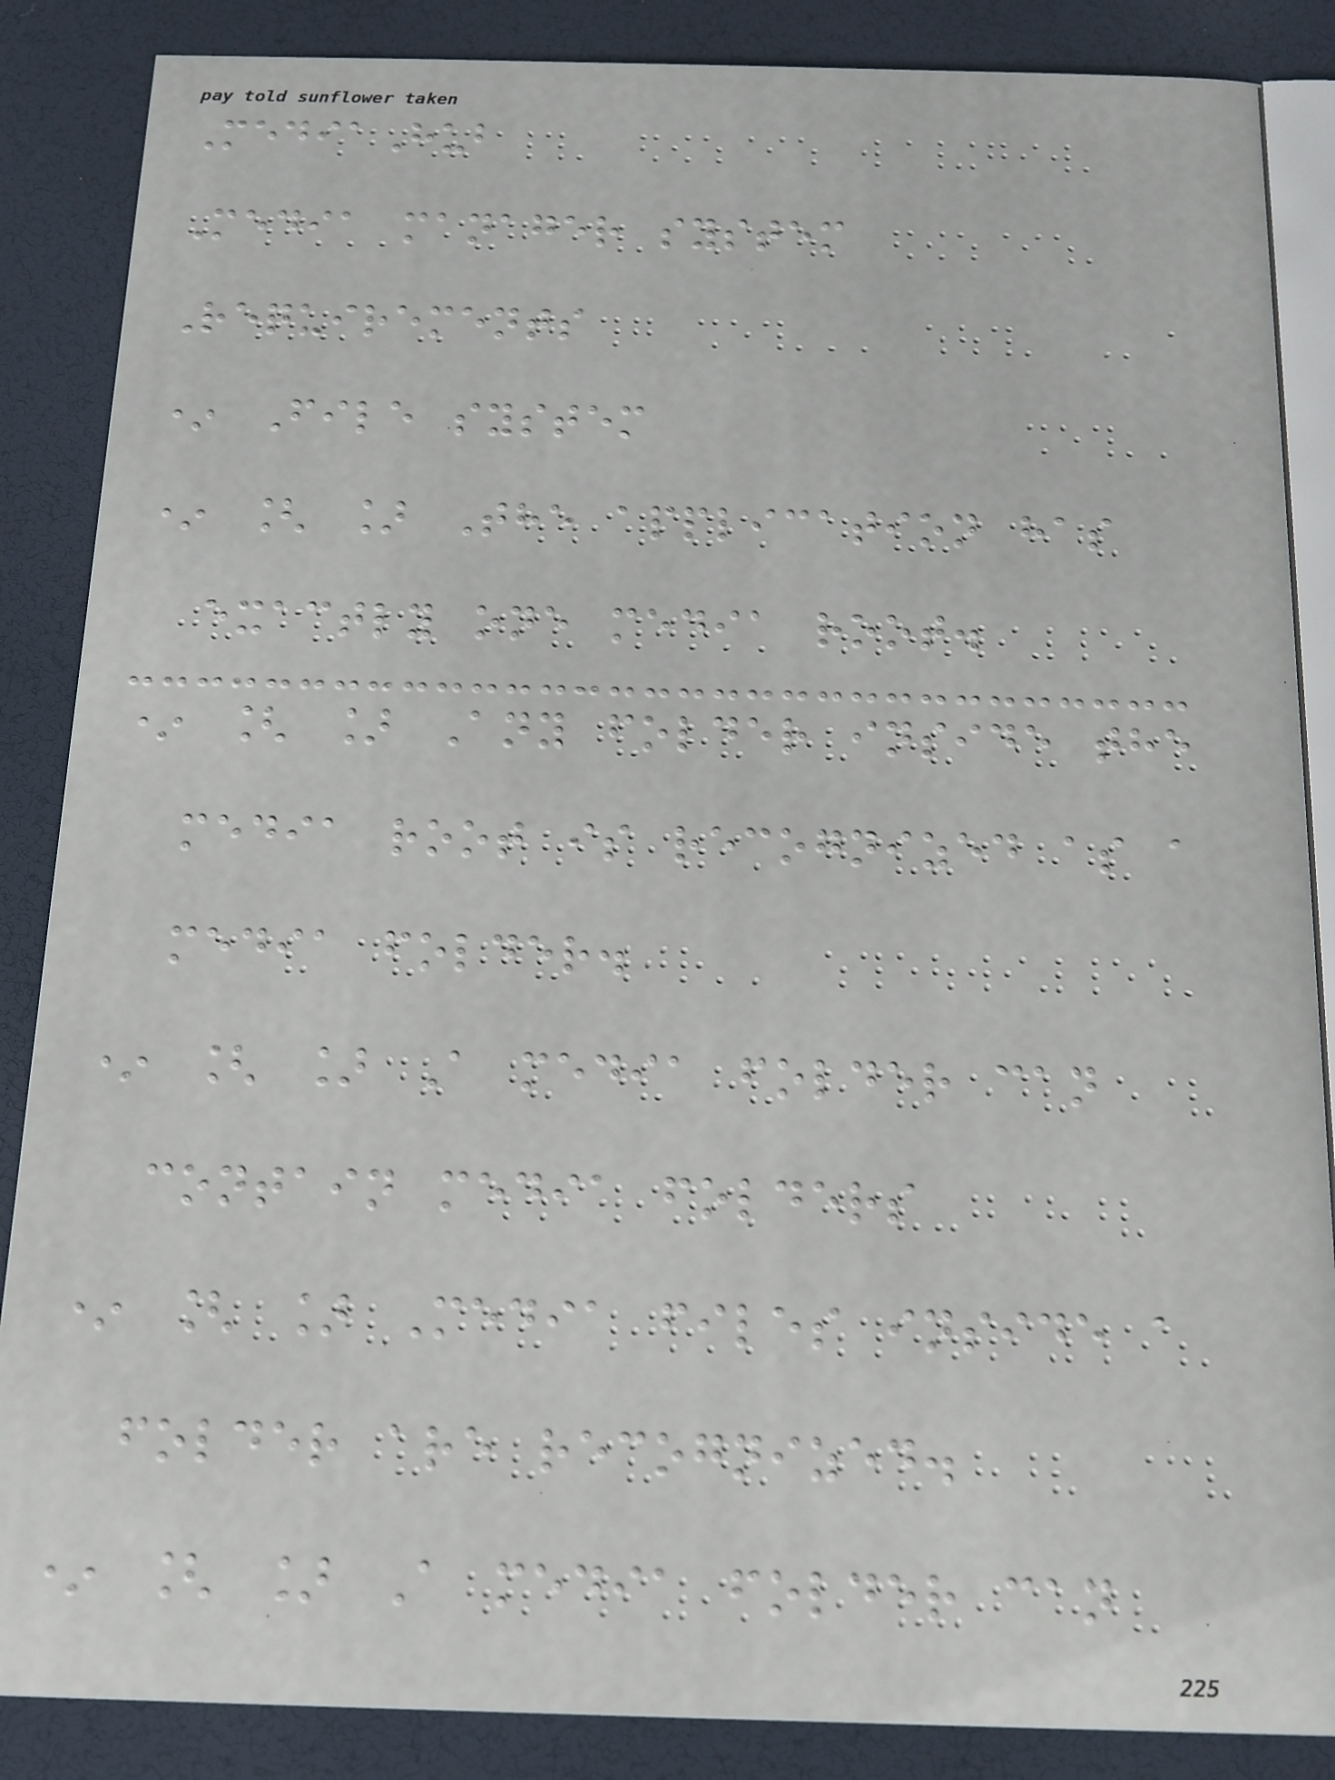MediaHub
Media manager system
Requirements
* File system
* [ ] The application has
exactly one media root.
* [ ] Any folder inside the
media root is recognized as a
media folder.
* [ ] A media folder can
contain media folders
* [ ] Media files inside a
folder are recognized.
* [ ] A media folder can
